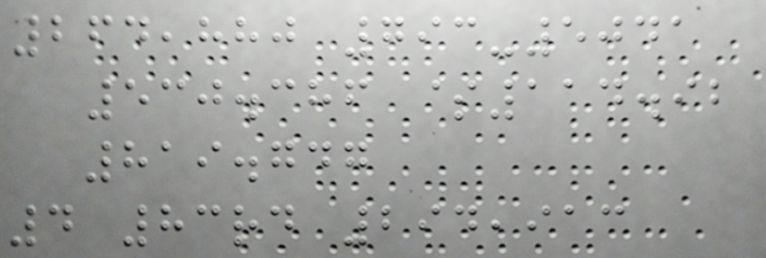264,880 793-5041
530.386 $114.92
819.747
4 83rd 294,913
